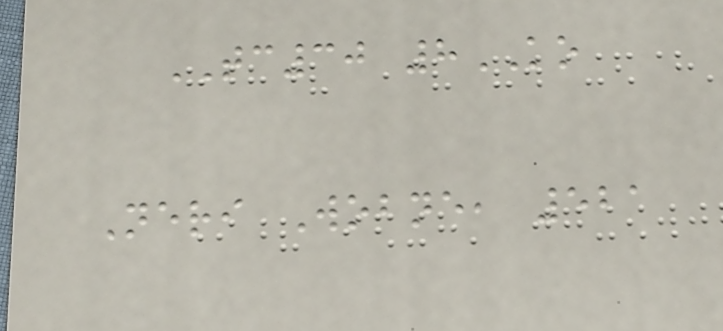TC30 8KO
Neri Wobne, 521
